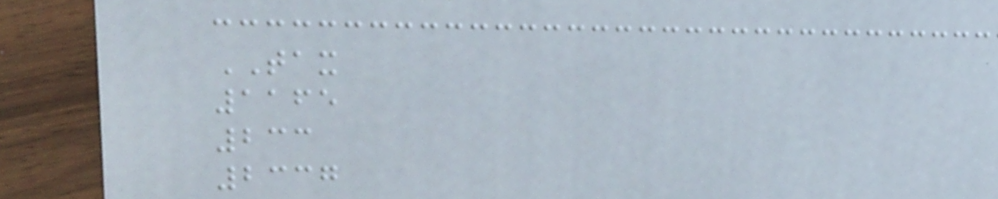TAX
1165
233
2337
